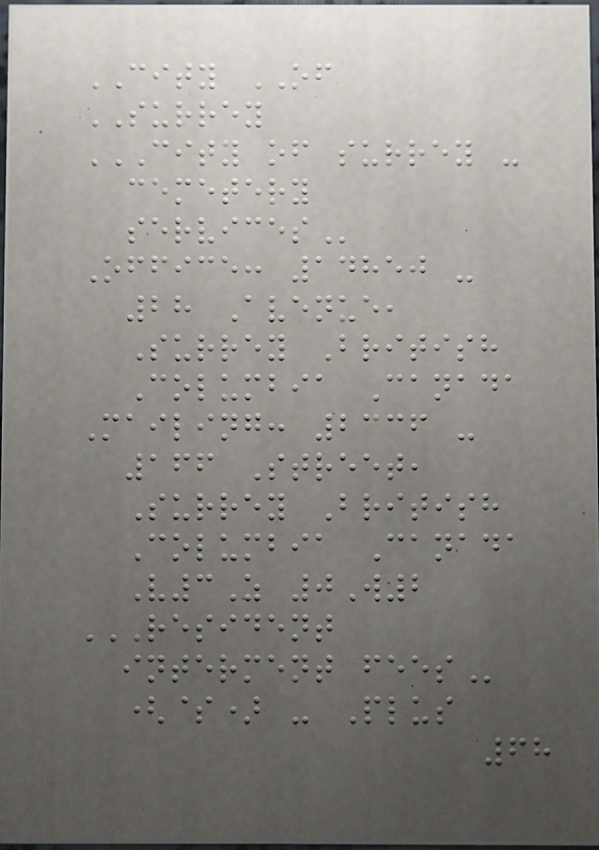CITY OF
SURREY
CITY OF SURREY -
CEMETERY
SERVICES
Office: 14850 -
28 Avenue,
Surrey British
Columbia Canada
Mailing: 2336 -
166 Street,
Surrey British
Columbia Canada
V3Z 0W2
RESIDENT
INTERMENT FEES
($) - Plus
68
